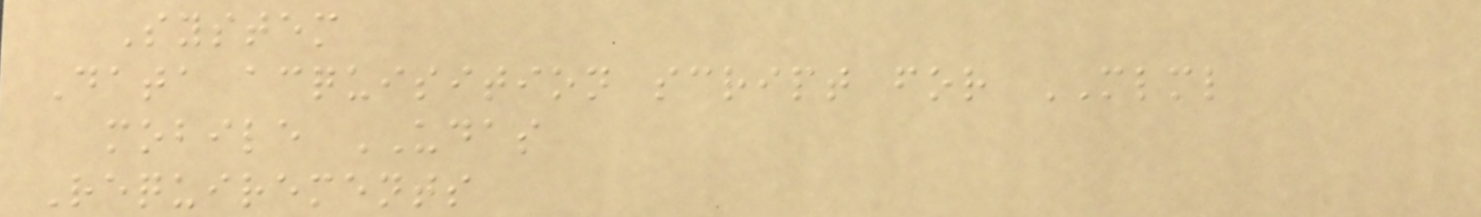System
Data acquisition script for MLML
mobile UDAS
Requirements
